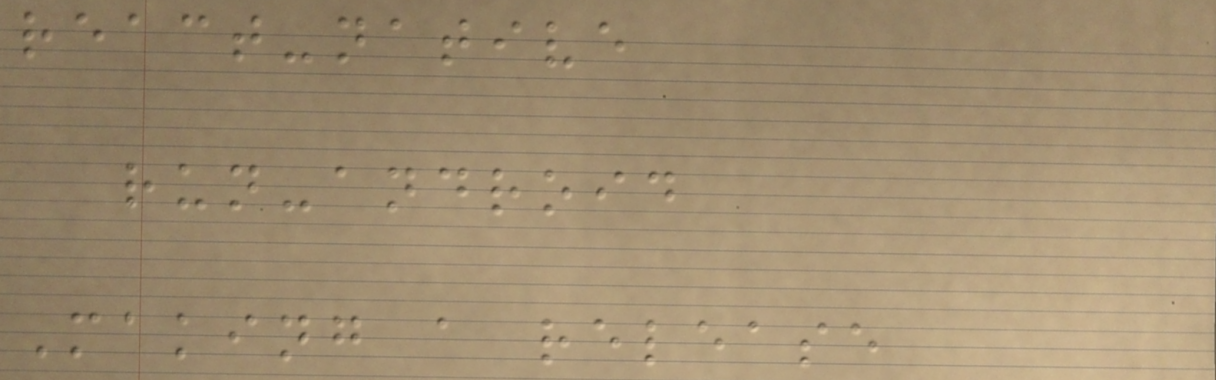react-native
run-android
Making a release
